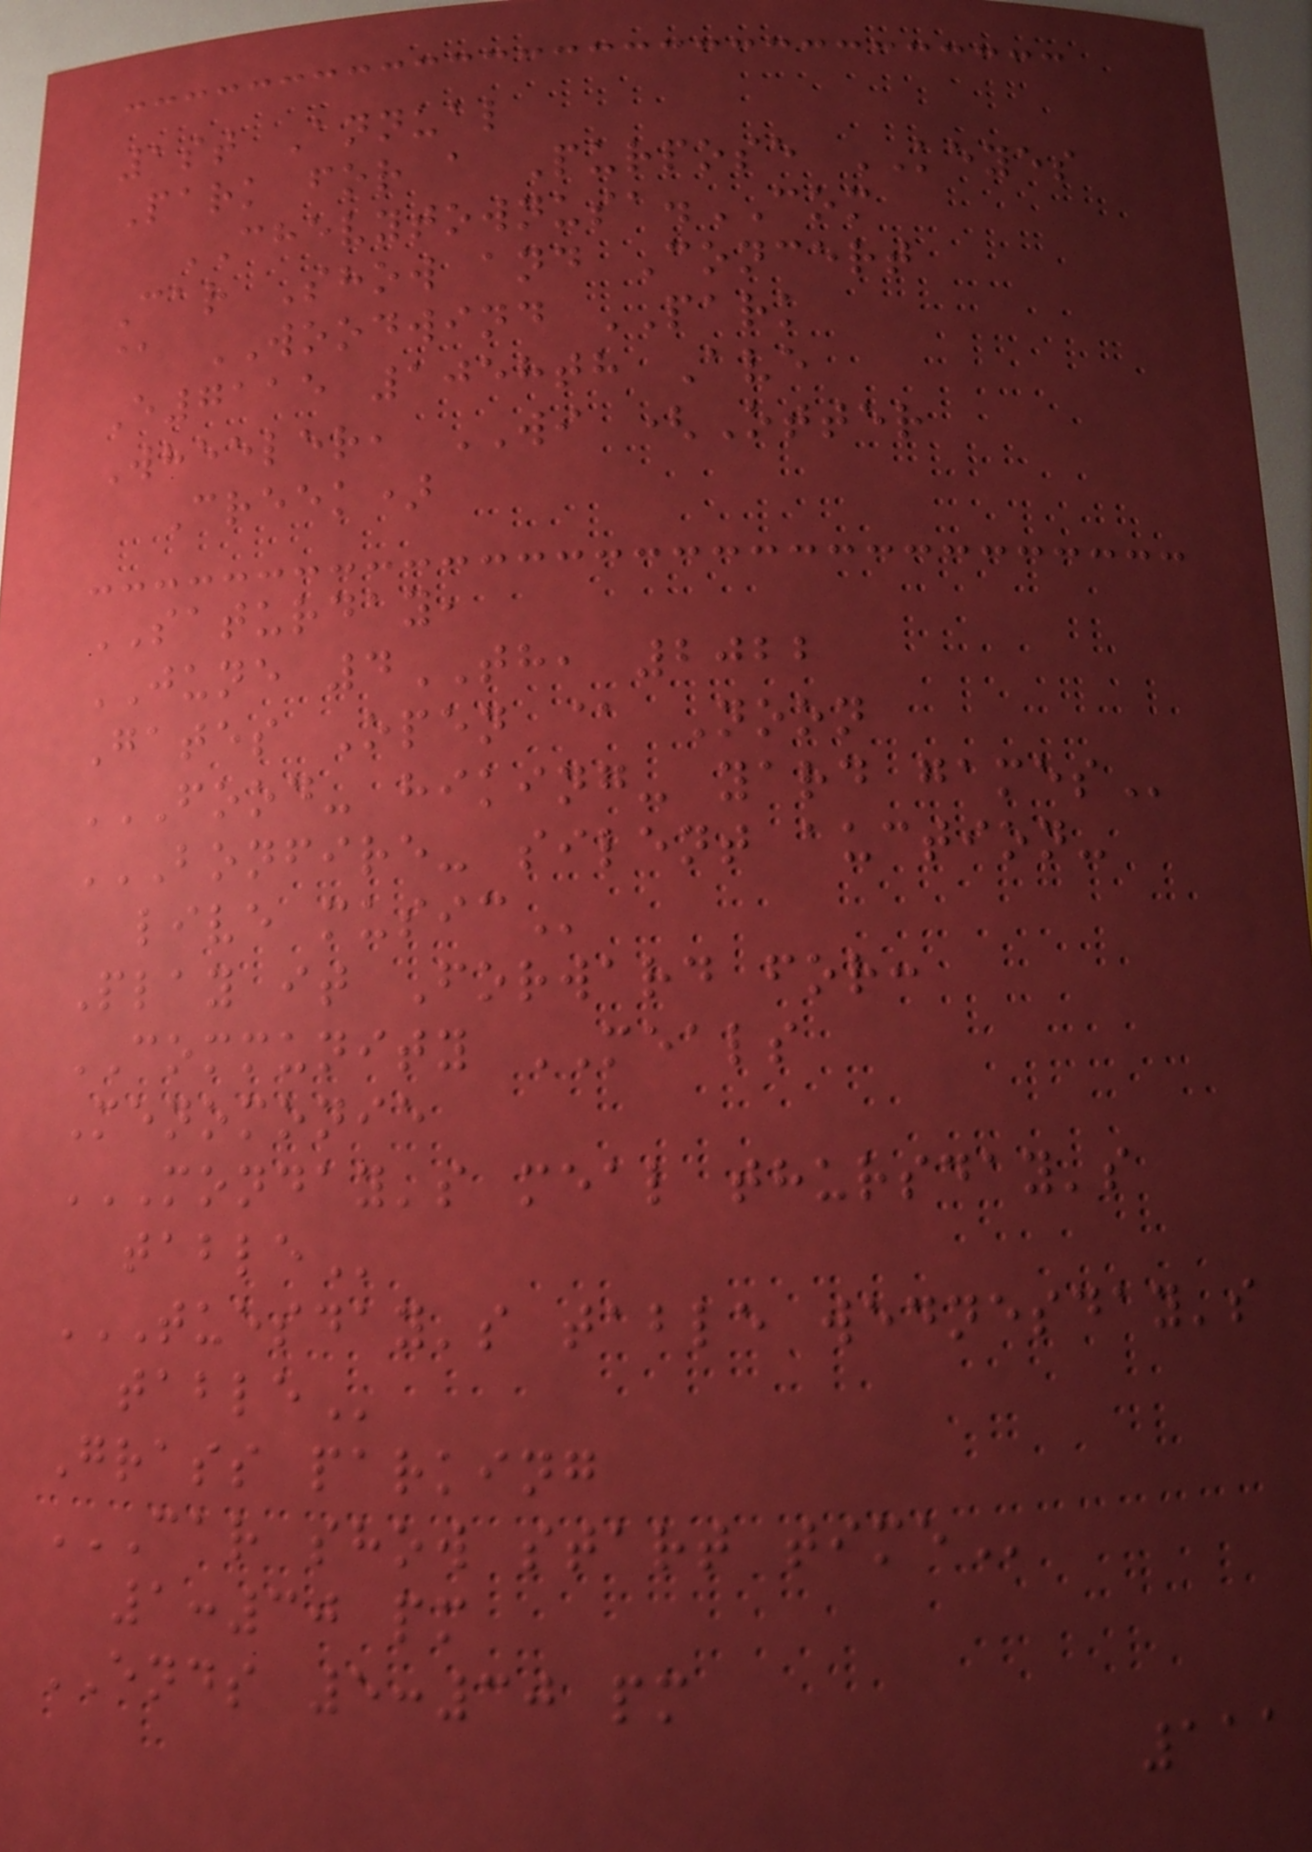1st Annual
Park for a Purpose KEYES
CHEVYTOWNUSA.COM
Car Show and Concert
@ WOODWIND PARK
E7115 1058th Ave
Wheeler, WI (Otter
Creek)
SATURDAY,
JUNE 4TH, 2022
Gates Open @ Noon
FOOD- HIKING- YARD GAMES
BONFIRE- SILENT AUCTION-
LIVE MUSIC
Play it Forward for:
COMMUNITY MEALS
Menomonie
MONDAY'S MEAL THURSDAY'S
TABLE
TUESDAY'S TABLE WEDNESDAY'S
TABLE
Grass parking
CAR SHOW START TIME
1:30 pm
ENDS 5:30 pm
111
